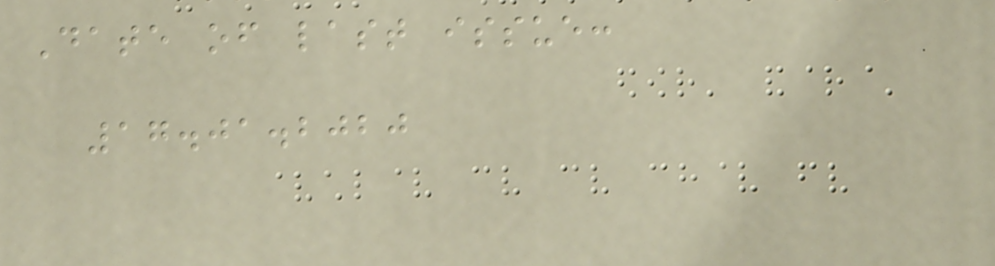Date of last issue:
17.01.2020
